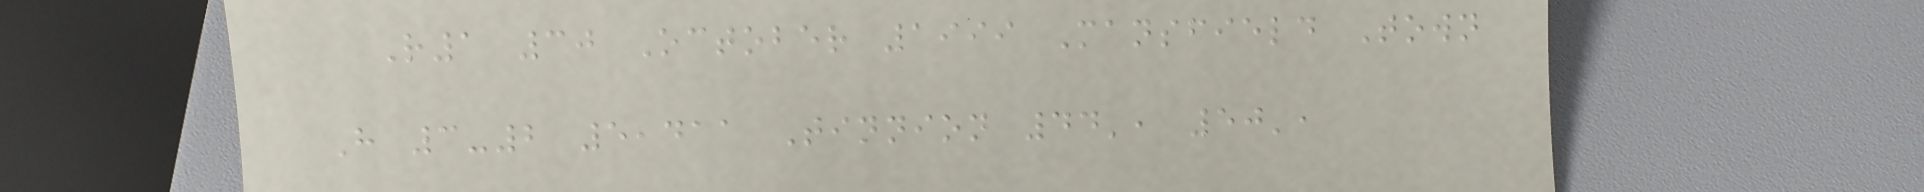R1 30 October 1999 Mansfield Town
H 3-2 5,411 Tinnion 44', 50',
